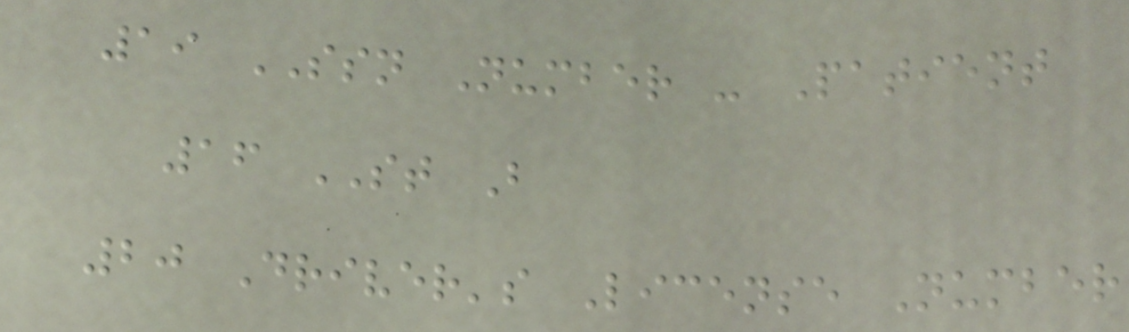19 SSN Number - Patient
16 ST B
20 Driver's License Number
